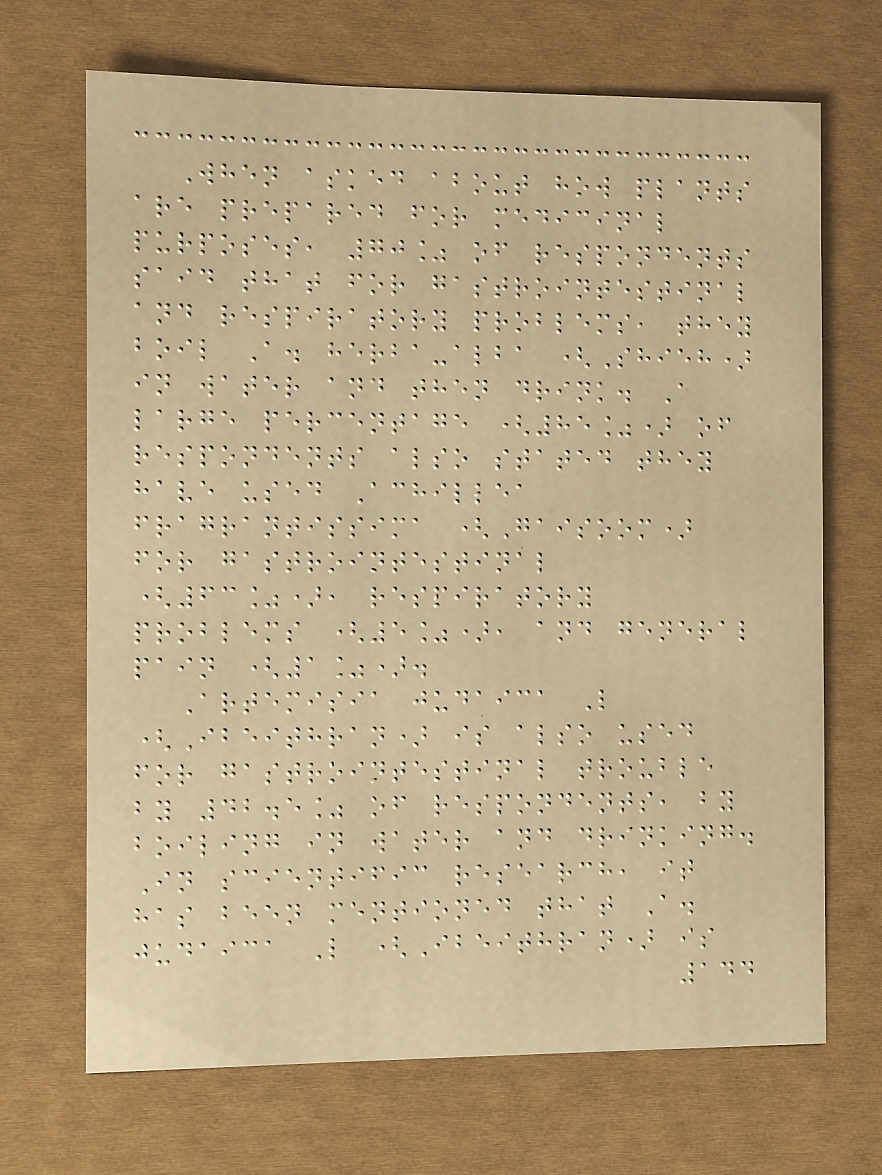When asked about how plants
are prepared for medicinal
purposes, 70% of respondents
said that for gastrointestinal
and respiratory problems, they
boil A. herba-alba (Shieh)
in water and then drink. A
large percentage (85%) of
respondents also stated they
have used Achillea
fragrantissima (Gaisoom)
for gastrointestinal
(63%), respiratory
problems (5%), and general
pain (1%).
Artemisia judaica L
(Ibeithran) is also used
for gastrointestinal trouble
by 42.5% of respondents, by
boiling in water and drinking.
In scientific research, it
has been mentioned that A.
judaica L (Ibeithran) is
144
